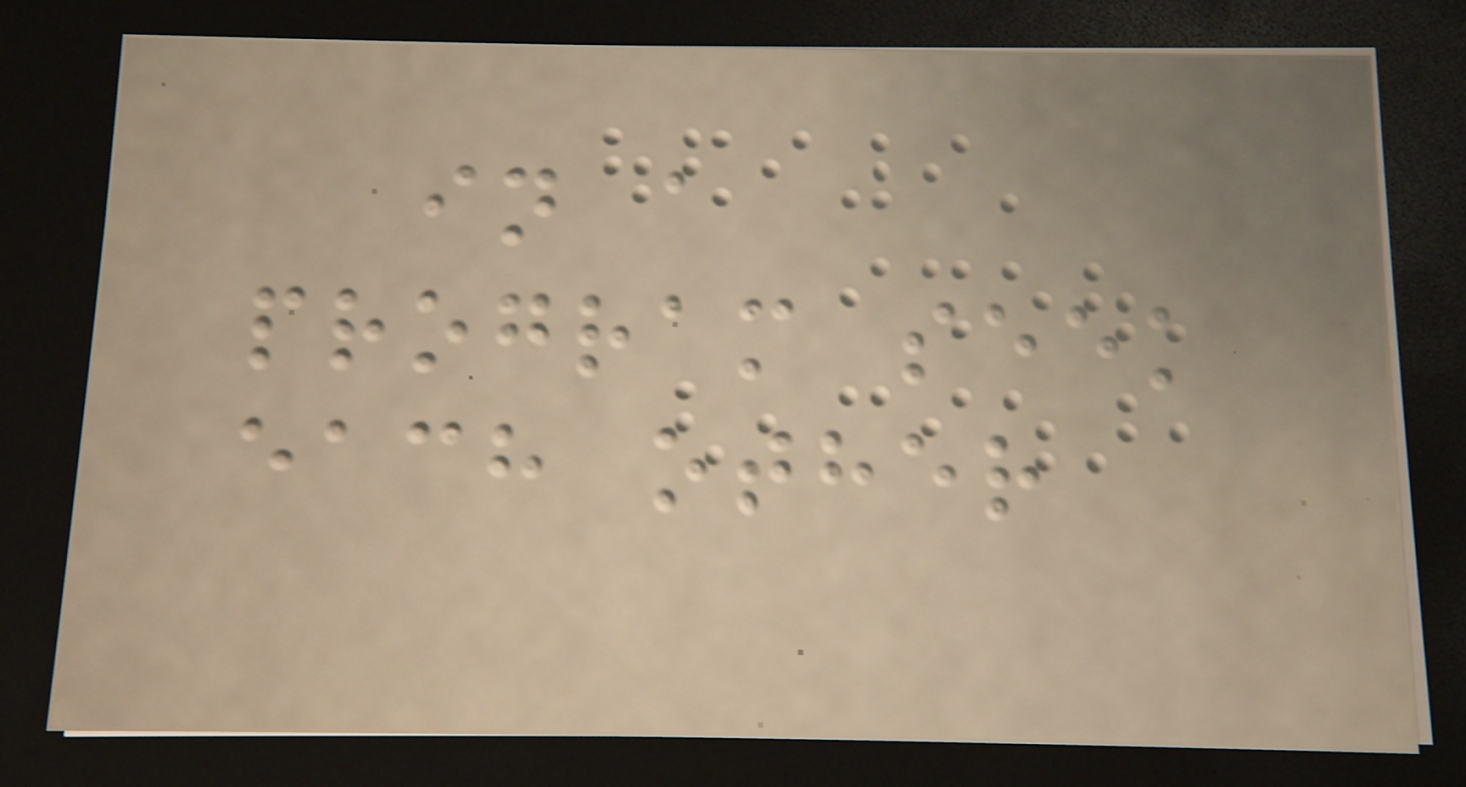in a
program seek
each other
